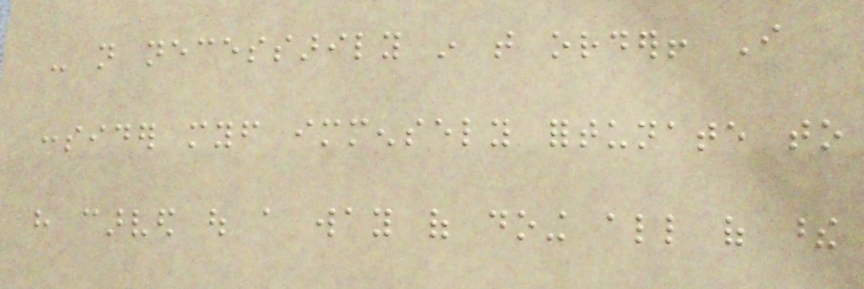- not necessarily in that order! I
consider myself immensely fortunate to
have carved out a way of doing all of these
